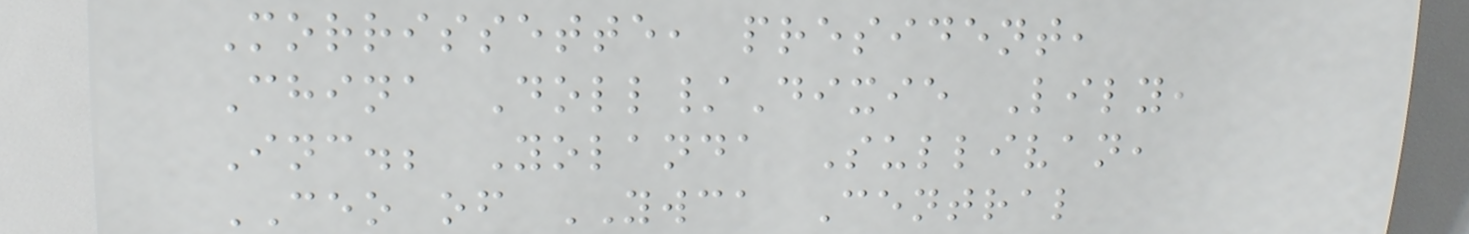Morrissette, president,
China Doll/Dixie Lily,
Inc.; Yolanda Sullivan,
CEO of YWCA Central
